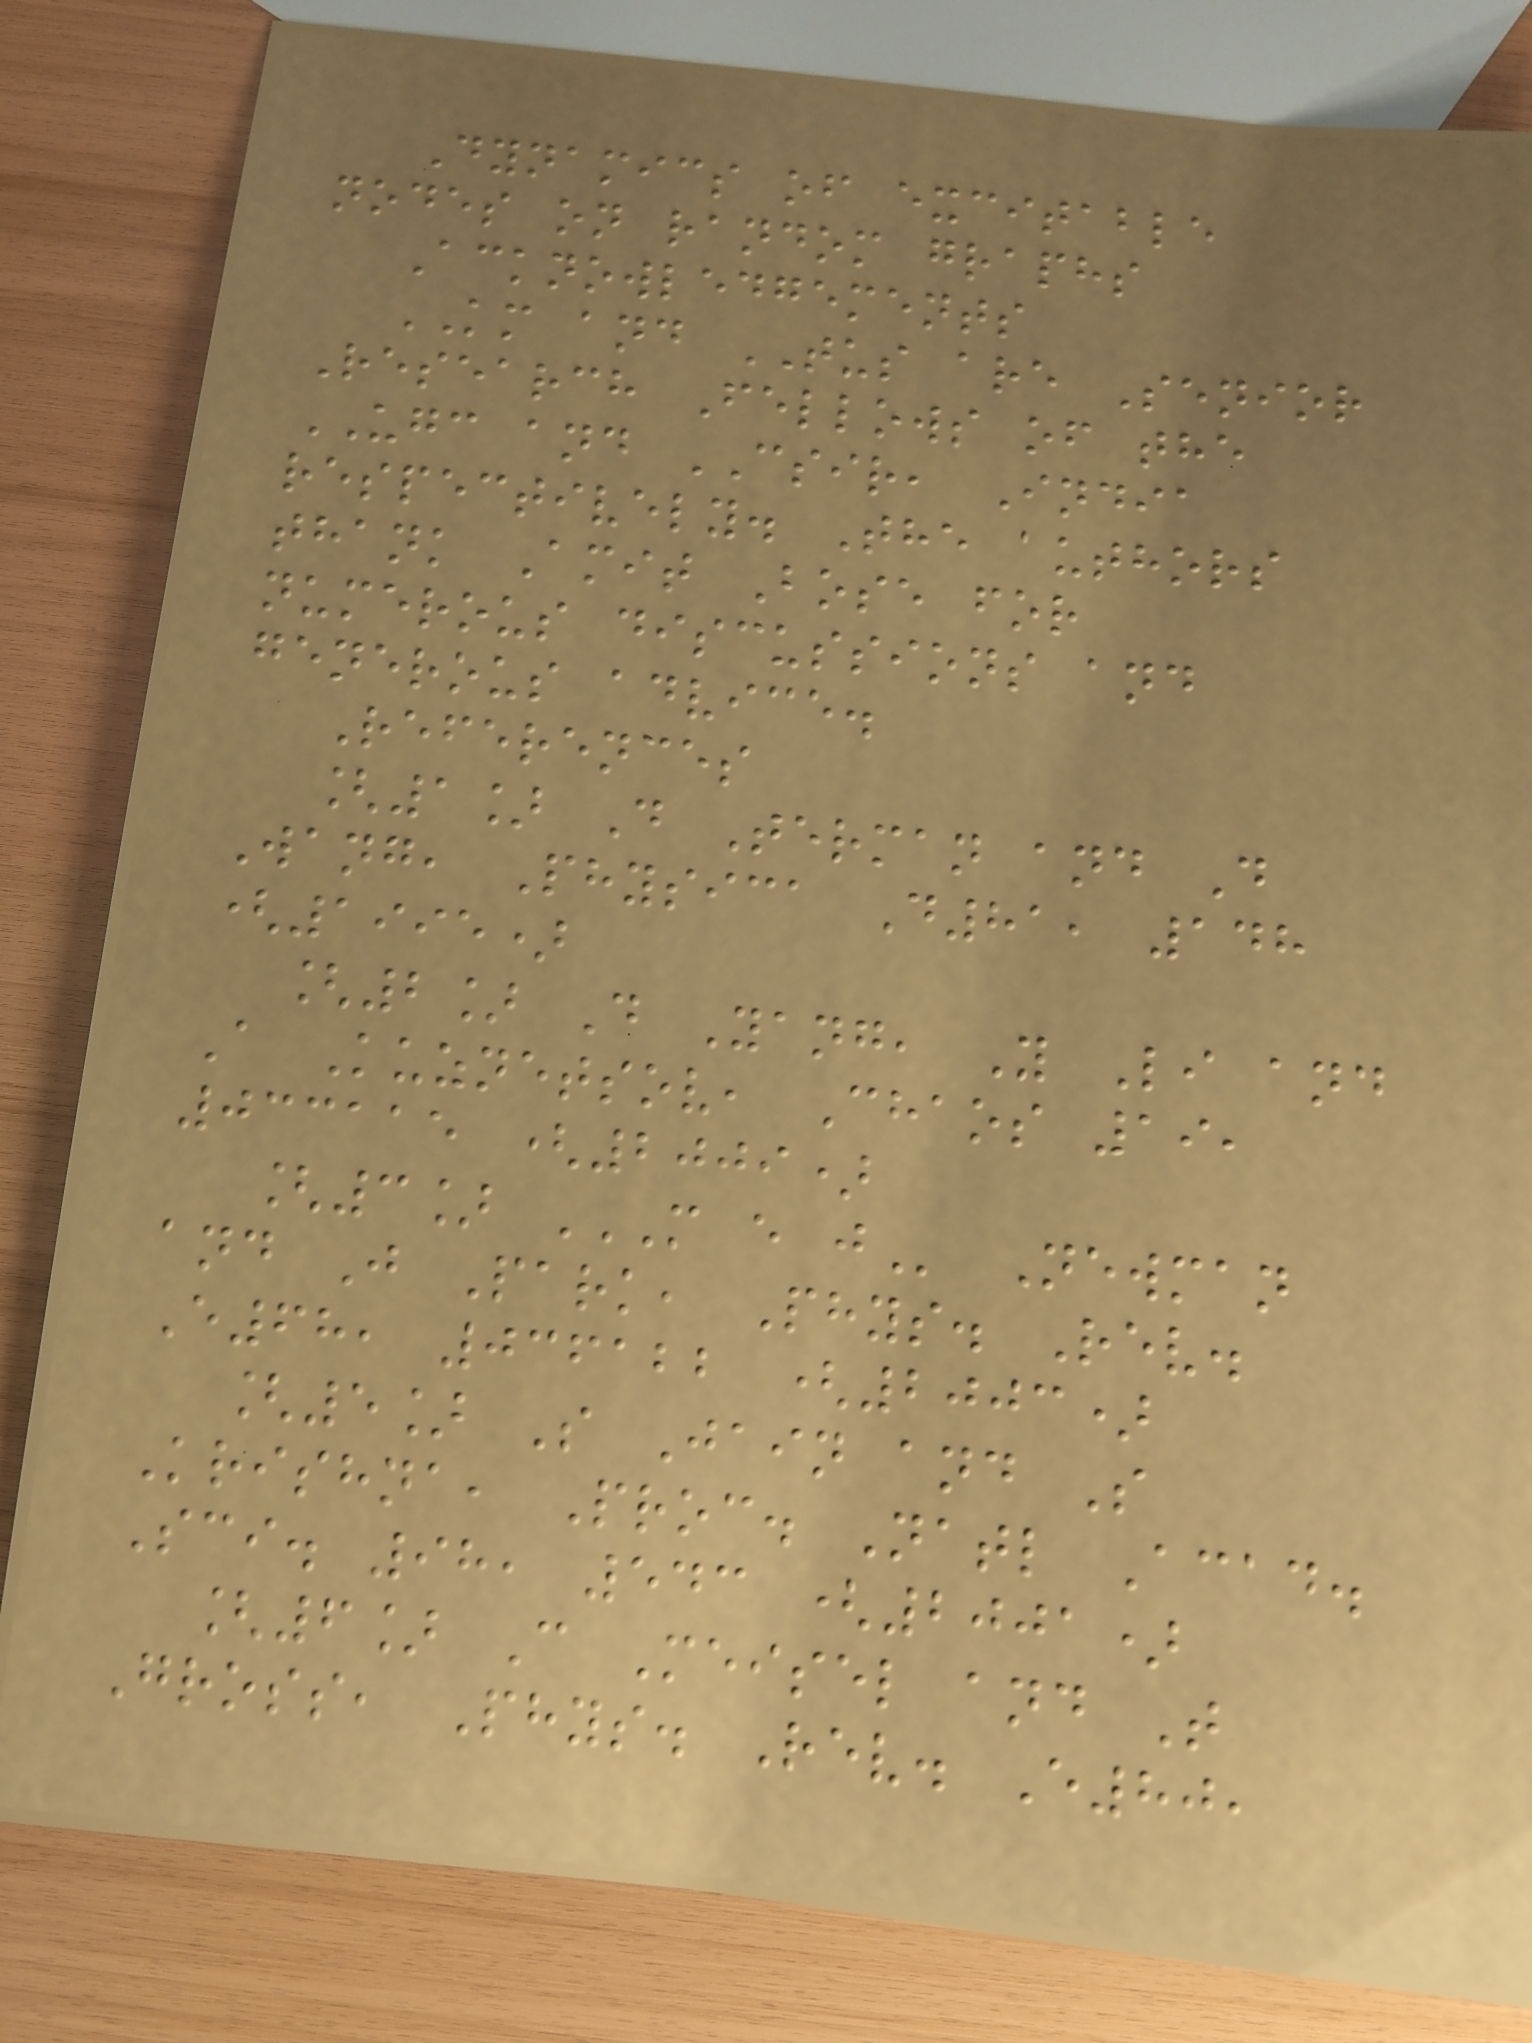Dynamics of excitable
nodes on random graphs
Acknowledgements
KM and TUS are Senior
Research Fellows of the
UGC and CSIR, India
respectively. The authors
thank Amit Bose for
numerous discussions and
generous advice.
References
[1] D Terman and D
Wang, Physica D81, 148
(1995)
[2] D Yang, Y Li and
A Kuznetsov, Chaos 19,
033115 (2009)
[3] M E J Newman
and J Park, Phys. Rev.
E68, 036122 (2003)
[5] S Jain and S
Krishna, Proc. Natl Acad.
Sci. 98, 543 (2001)
[6] C Meisel and T
Gross, Phys. Rev. E80,
